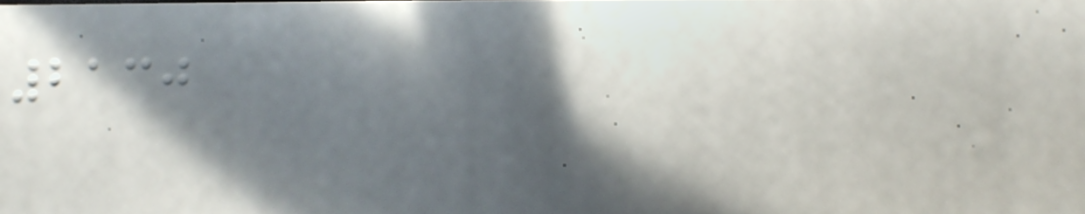2130
